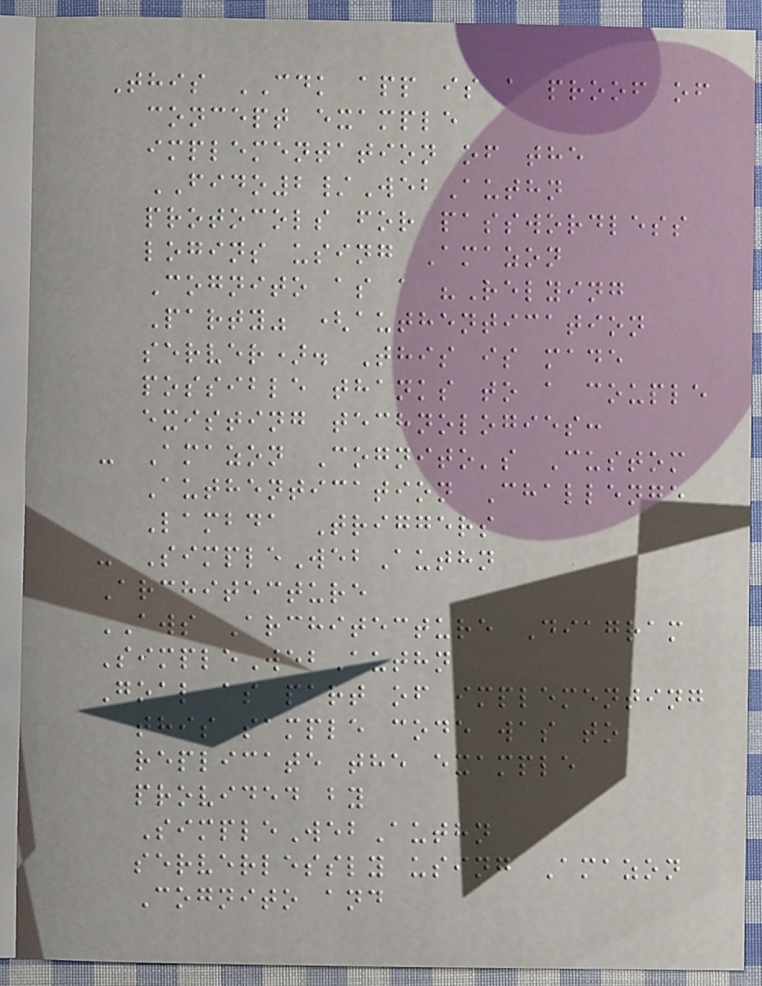This CDK app is a proof of
concept example
implementation of the
FIDO2/WebAuthn
protocols for passwordless
logins using Amazon
Cognito as a "Relying
Party" (authentication
server). This is made
possible thanks to a couple
existing technologies:
- Amazon Cognito's Custom
Authentication Challenge
Lambda Triggers
- SimpleWebAuthn
Architecture
AWS Architecture Diagram
SimpleWebAuthn
Goal as part of implementing
this sample code was to
replicate the example
provided by
SimpleWebAuthn
serverlessly using Amazon
Cognito and
